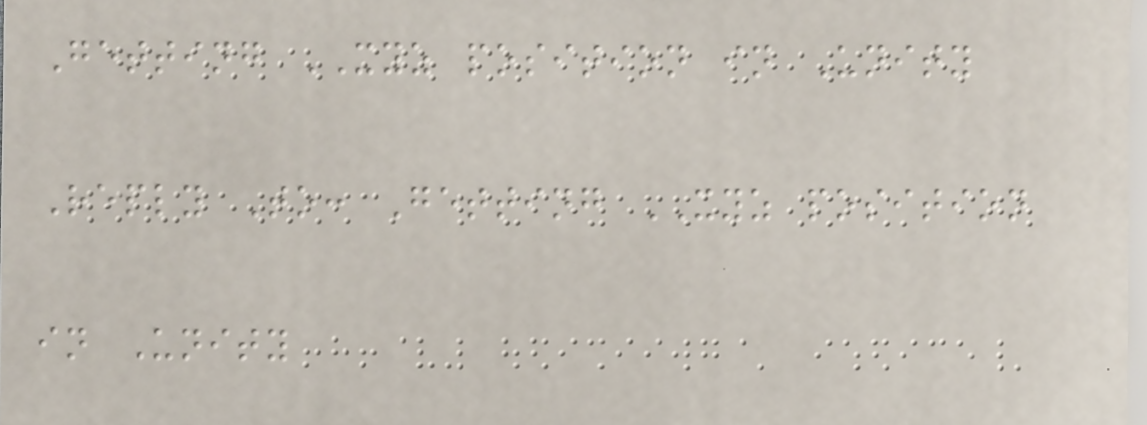Getting XYZ position in Unity
Reply To: Getting XYZ position
in Unity
